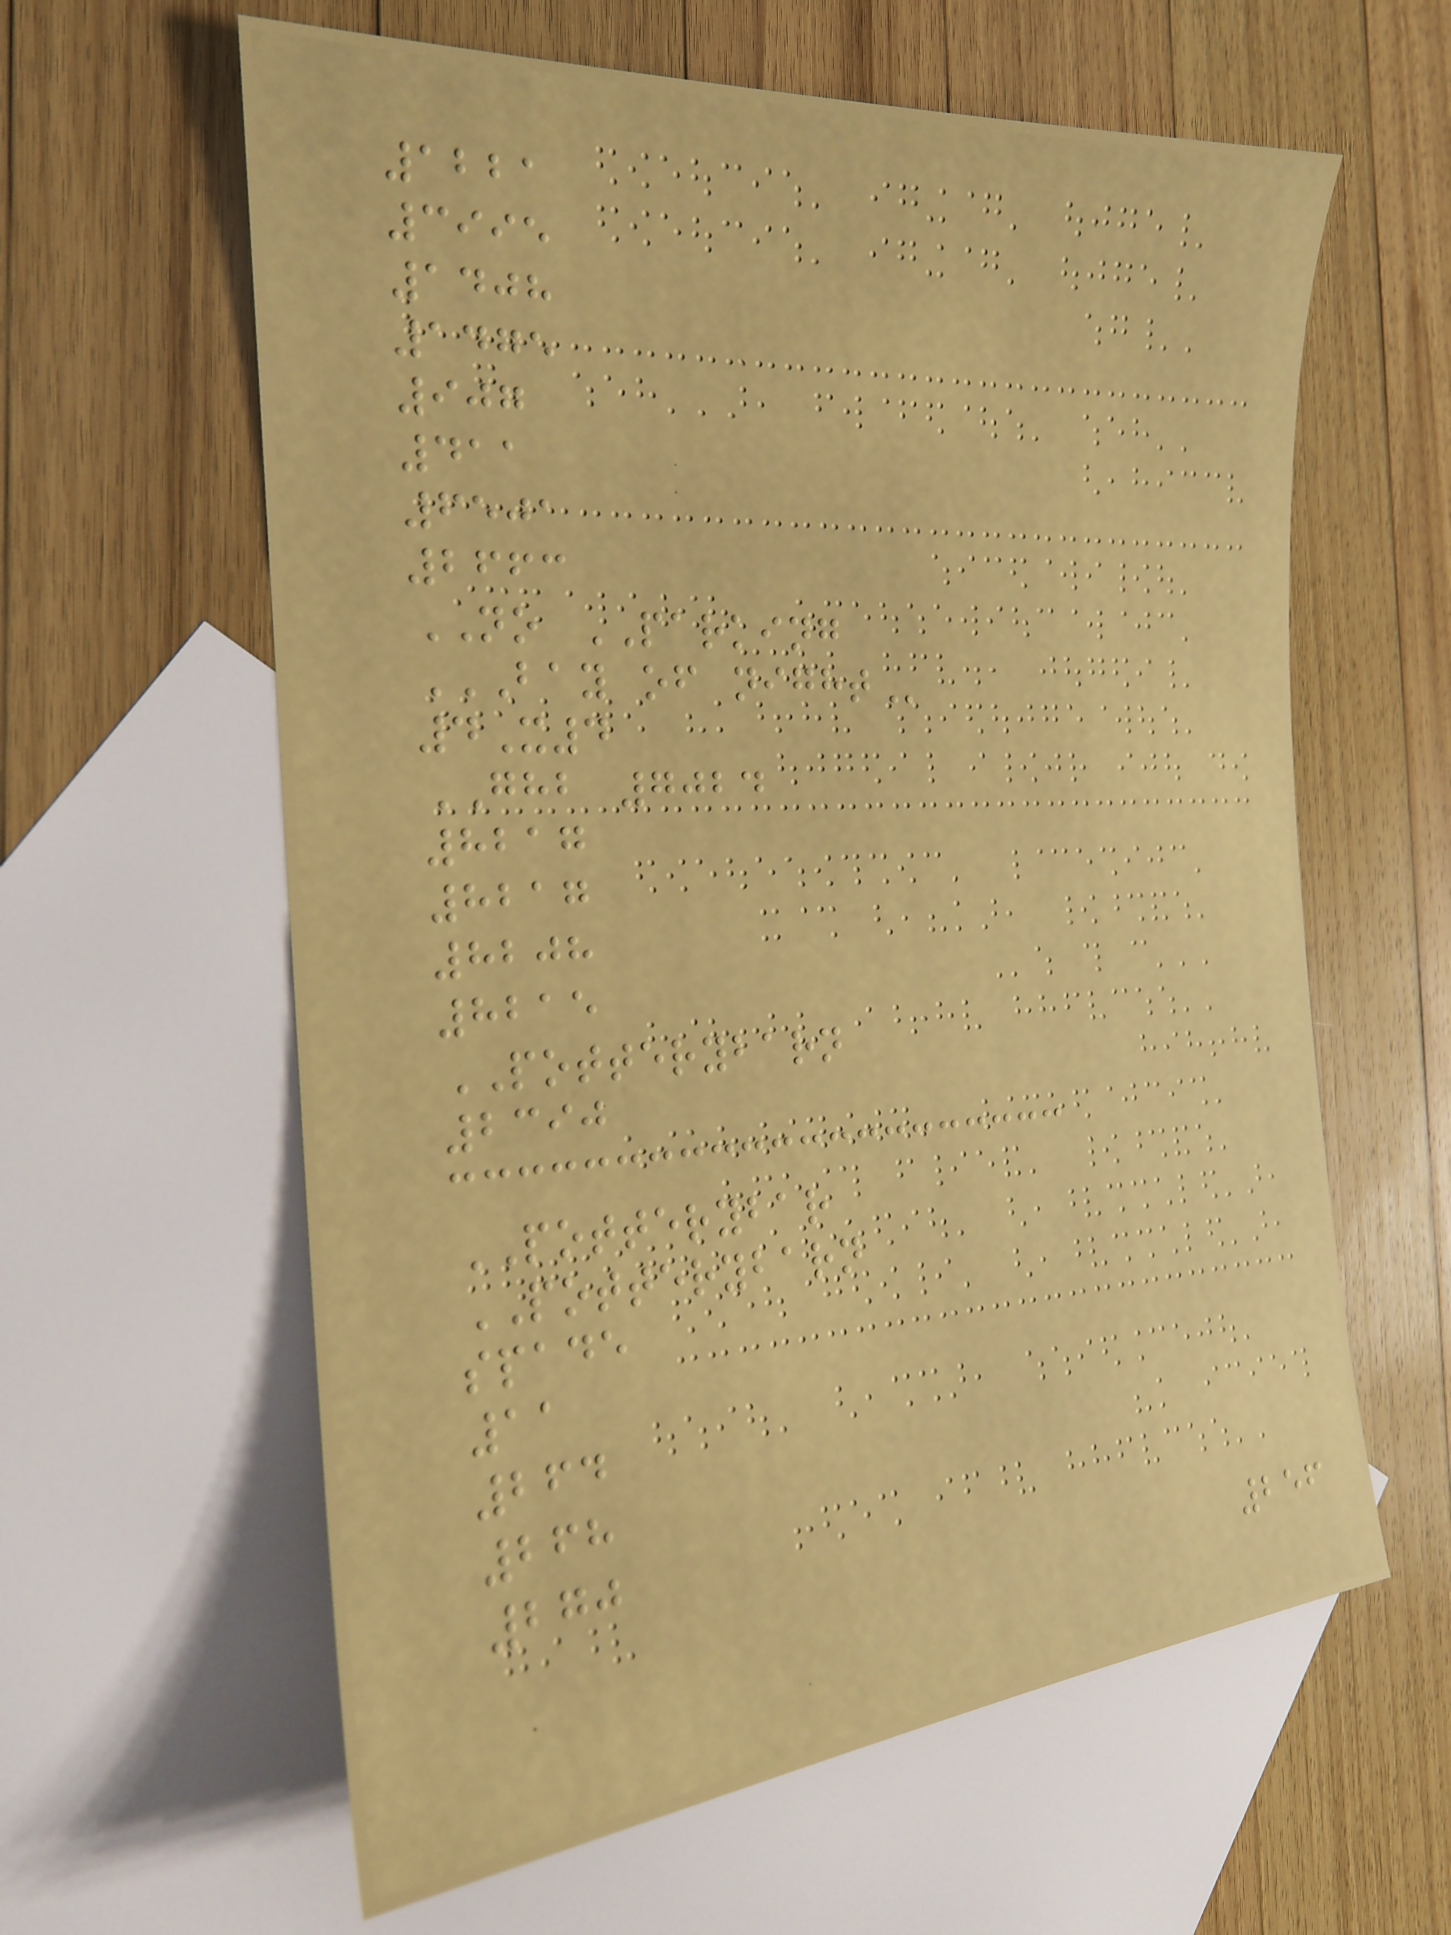1221
3995
1408
1475
907
411
6501
2663
NO PARKING
BAY OF NIGHT
4X4
GHB 7024
8217
8217
8208
8215
POTTERYBARN
2390
POTTERYBAR
POTTERYBARN
spade
11
264
268
270
256
